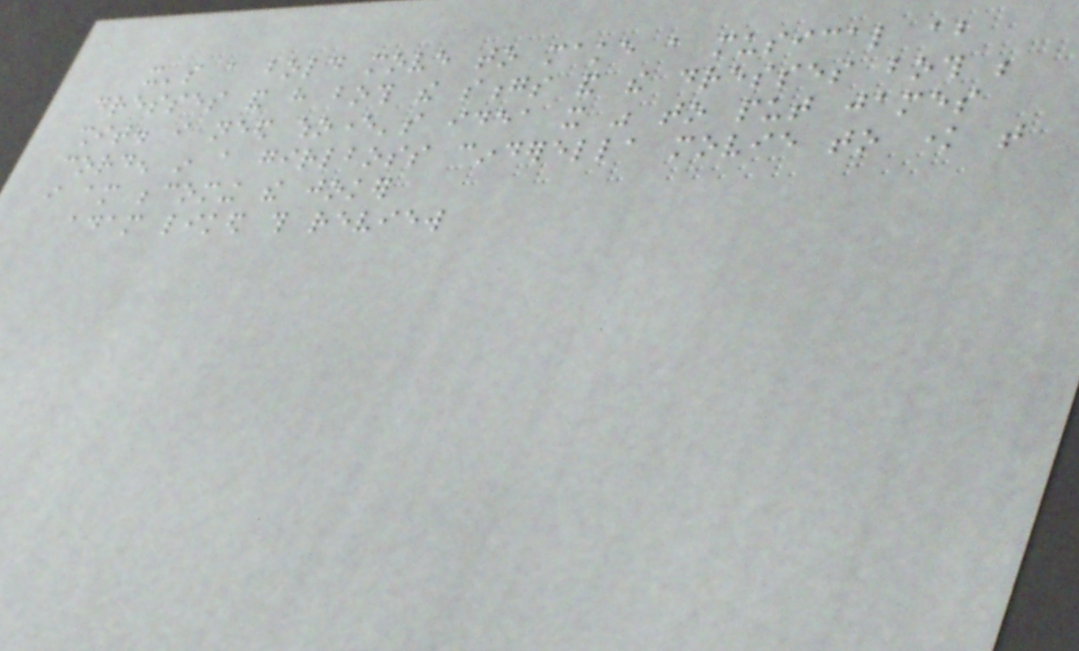it's a bold move to make a musical about
dresses and have both the songs and the dresses both be
shit. i need whoever's idea it was to put james
corden in a girlboss cinderella movie to know that
i am becoming the joker
adam liked this review
